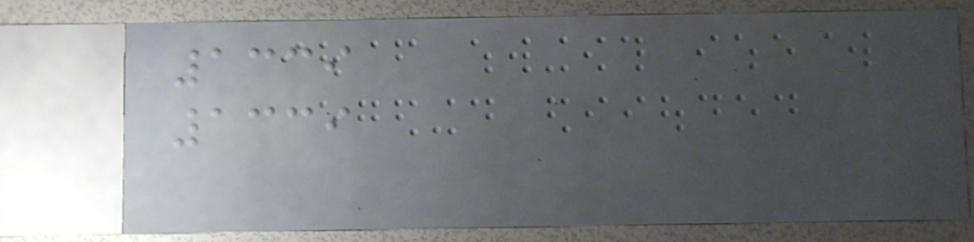1339
1339
